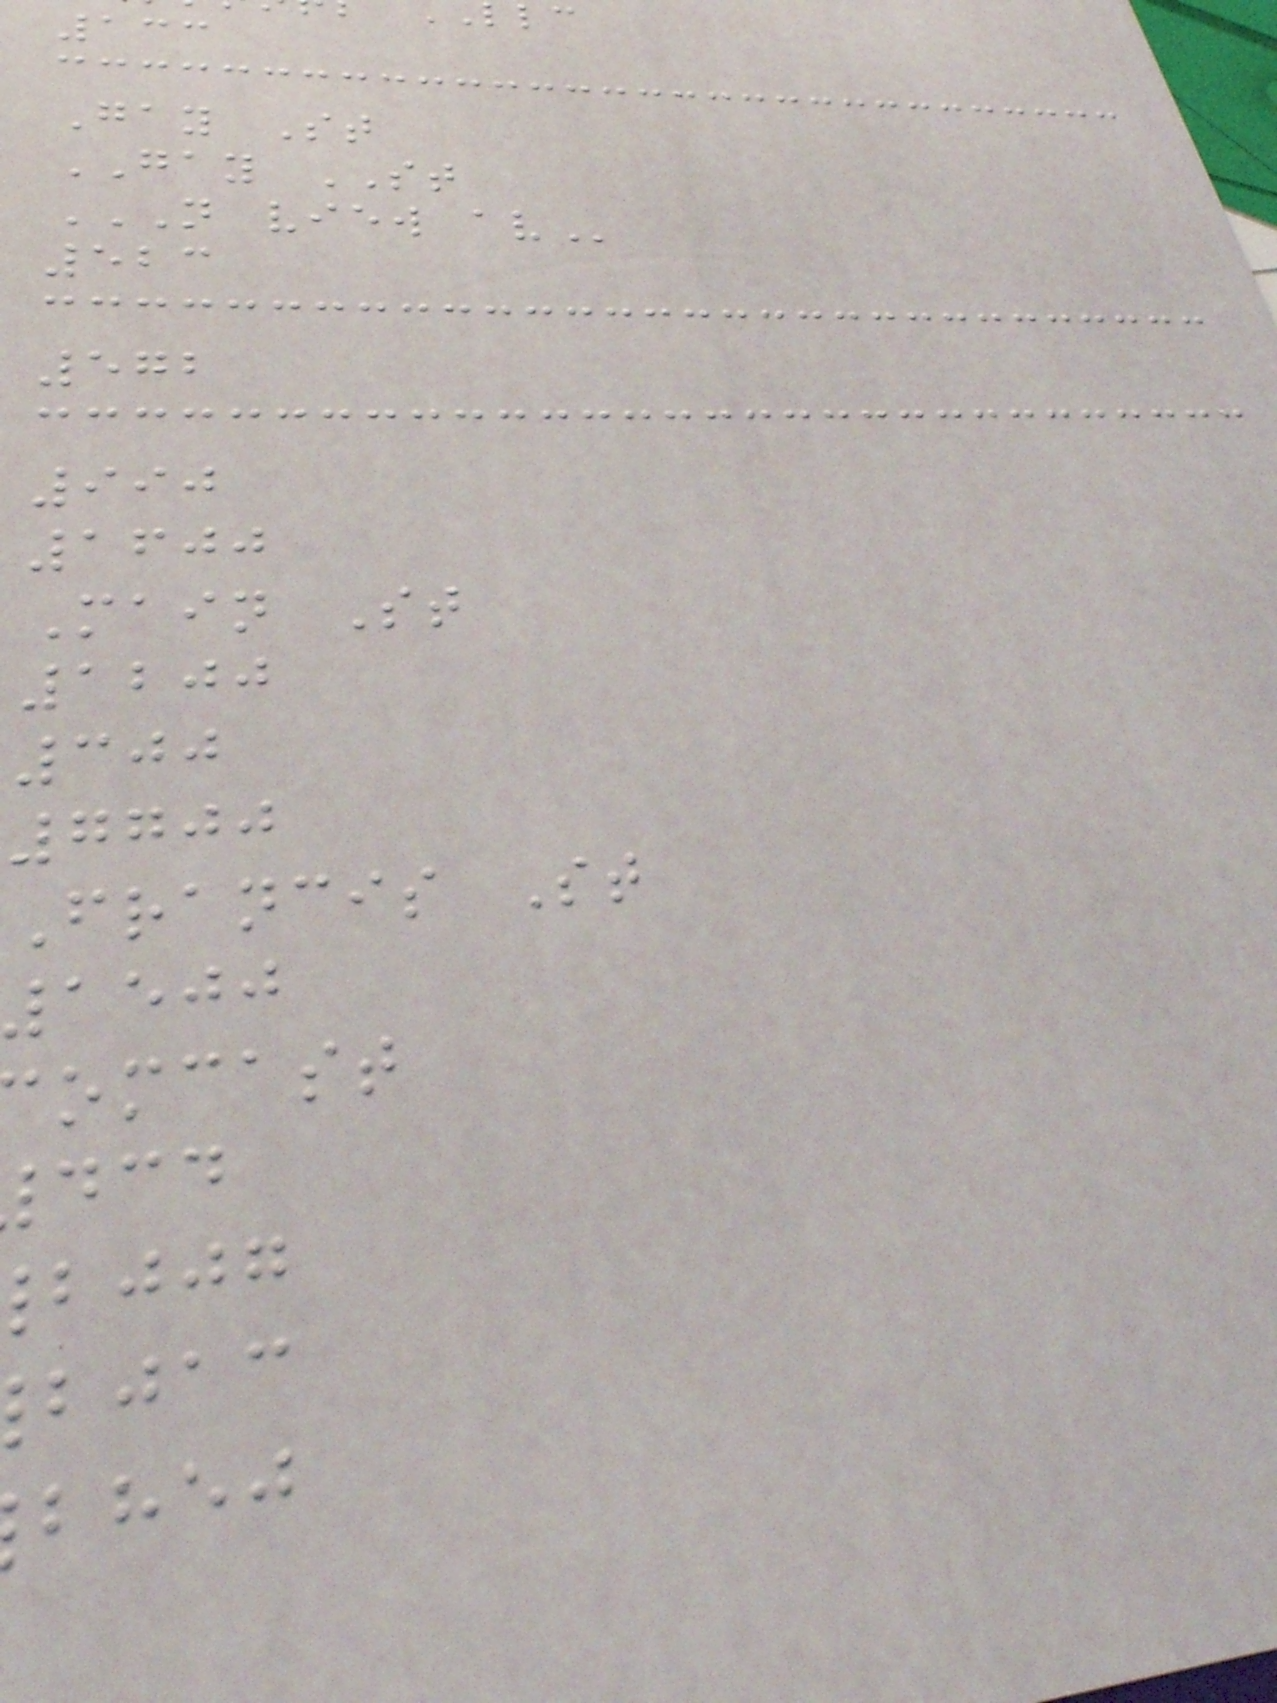133
Gay St
GAY ST
N VIEW AV
523
572
990
1600
Main St
1200
300
7700
Francis St
1500
omcast
bjjg
bjac
bhej
